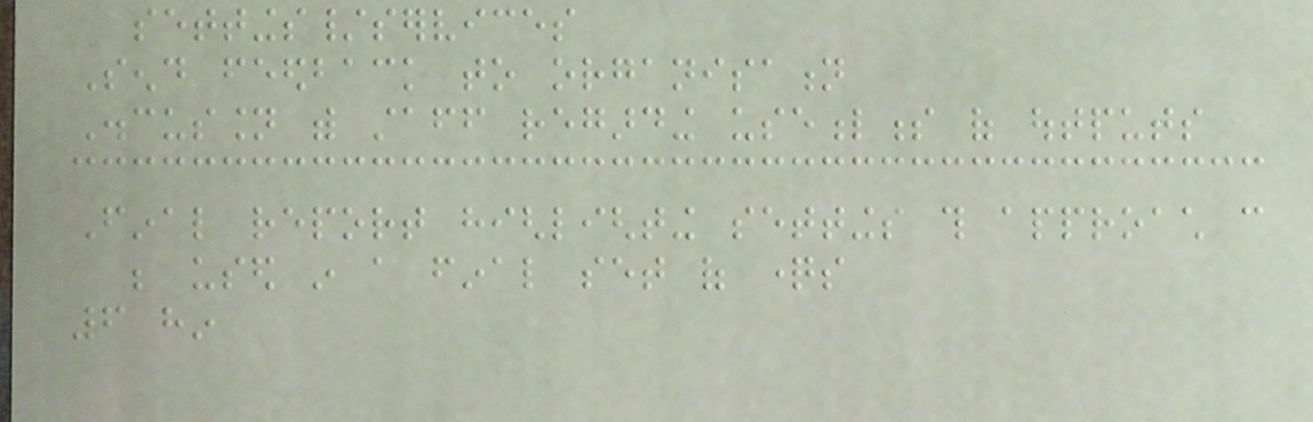settings/services
Send feedback to organisation
Discussion with staff regarding usefulness of outputs
Final report highlighting settings this approach can
be used in a final set of questions
6 hin
